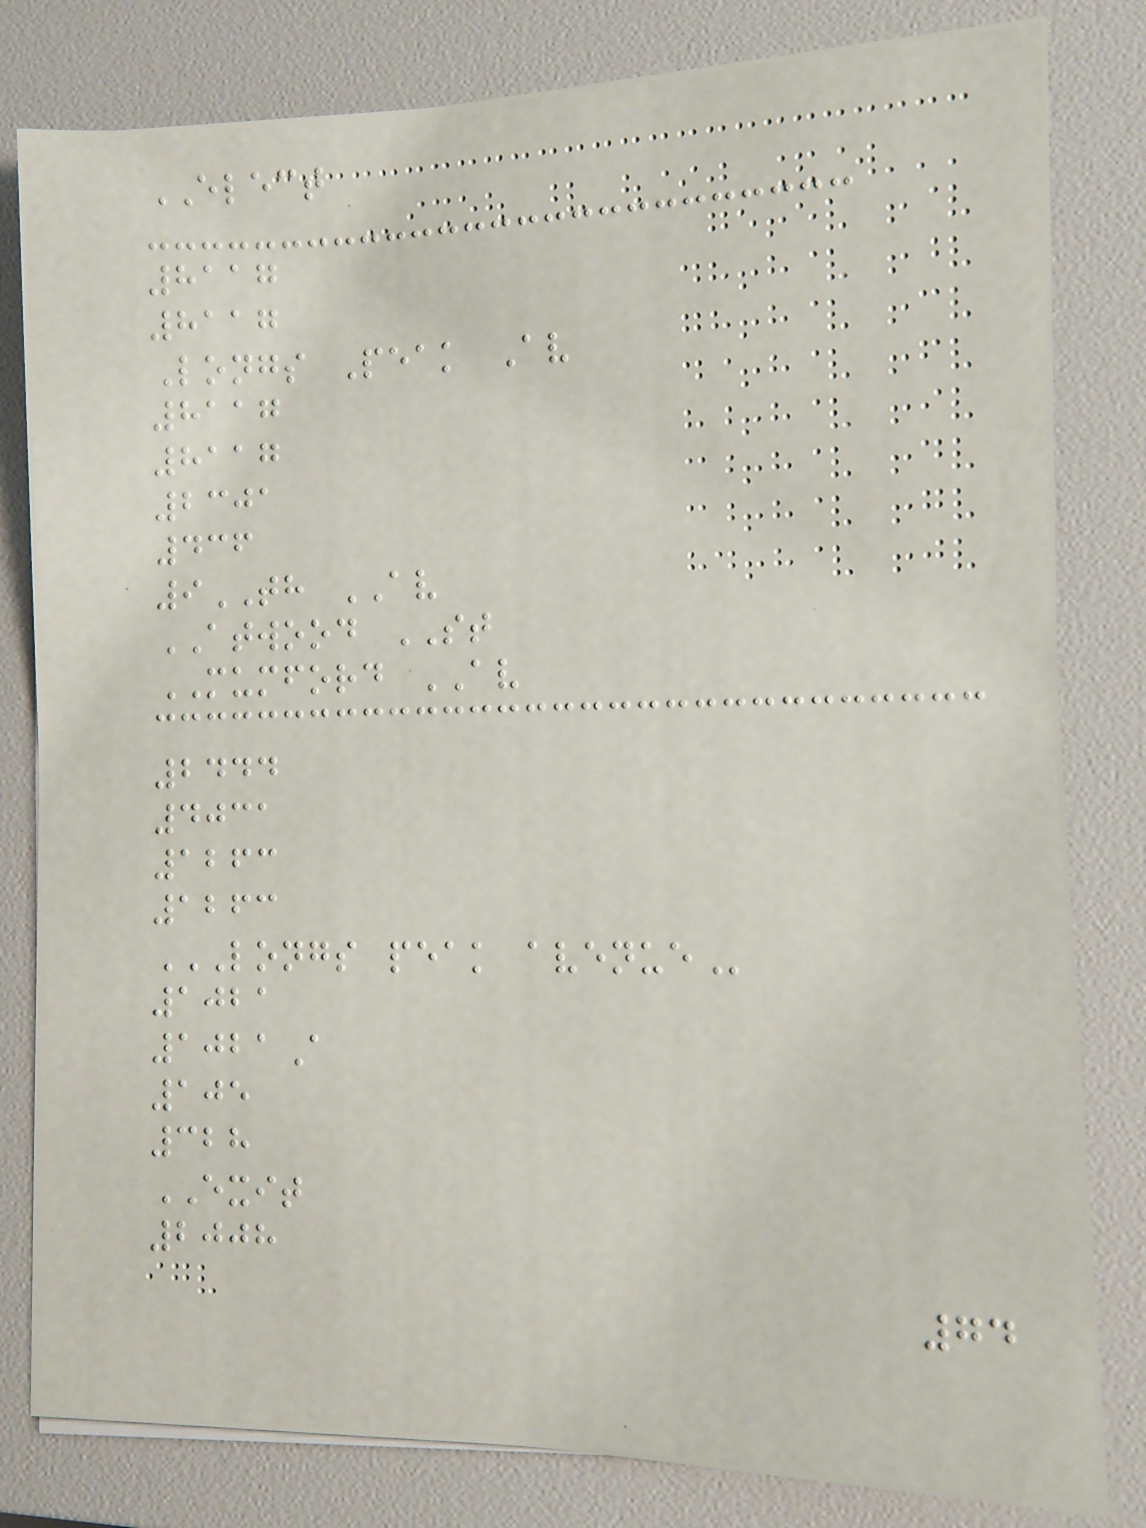ELECT
8117
8117
Longs Peak Av
8117
8117
2301
436
9TH AV
ATWOOD ST
MUMFORD AV
2444
4031
1263
1263
LONGS PEAK AVENUE
1021
1021A
105
328
EXIT
2008
74
